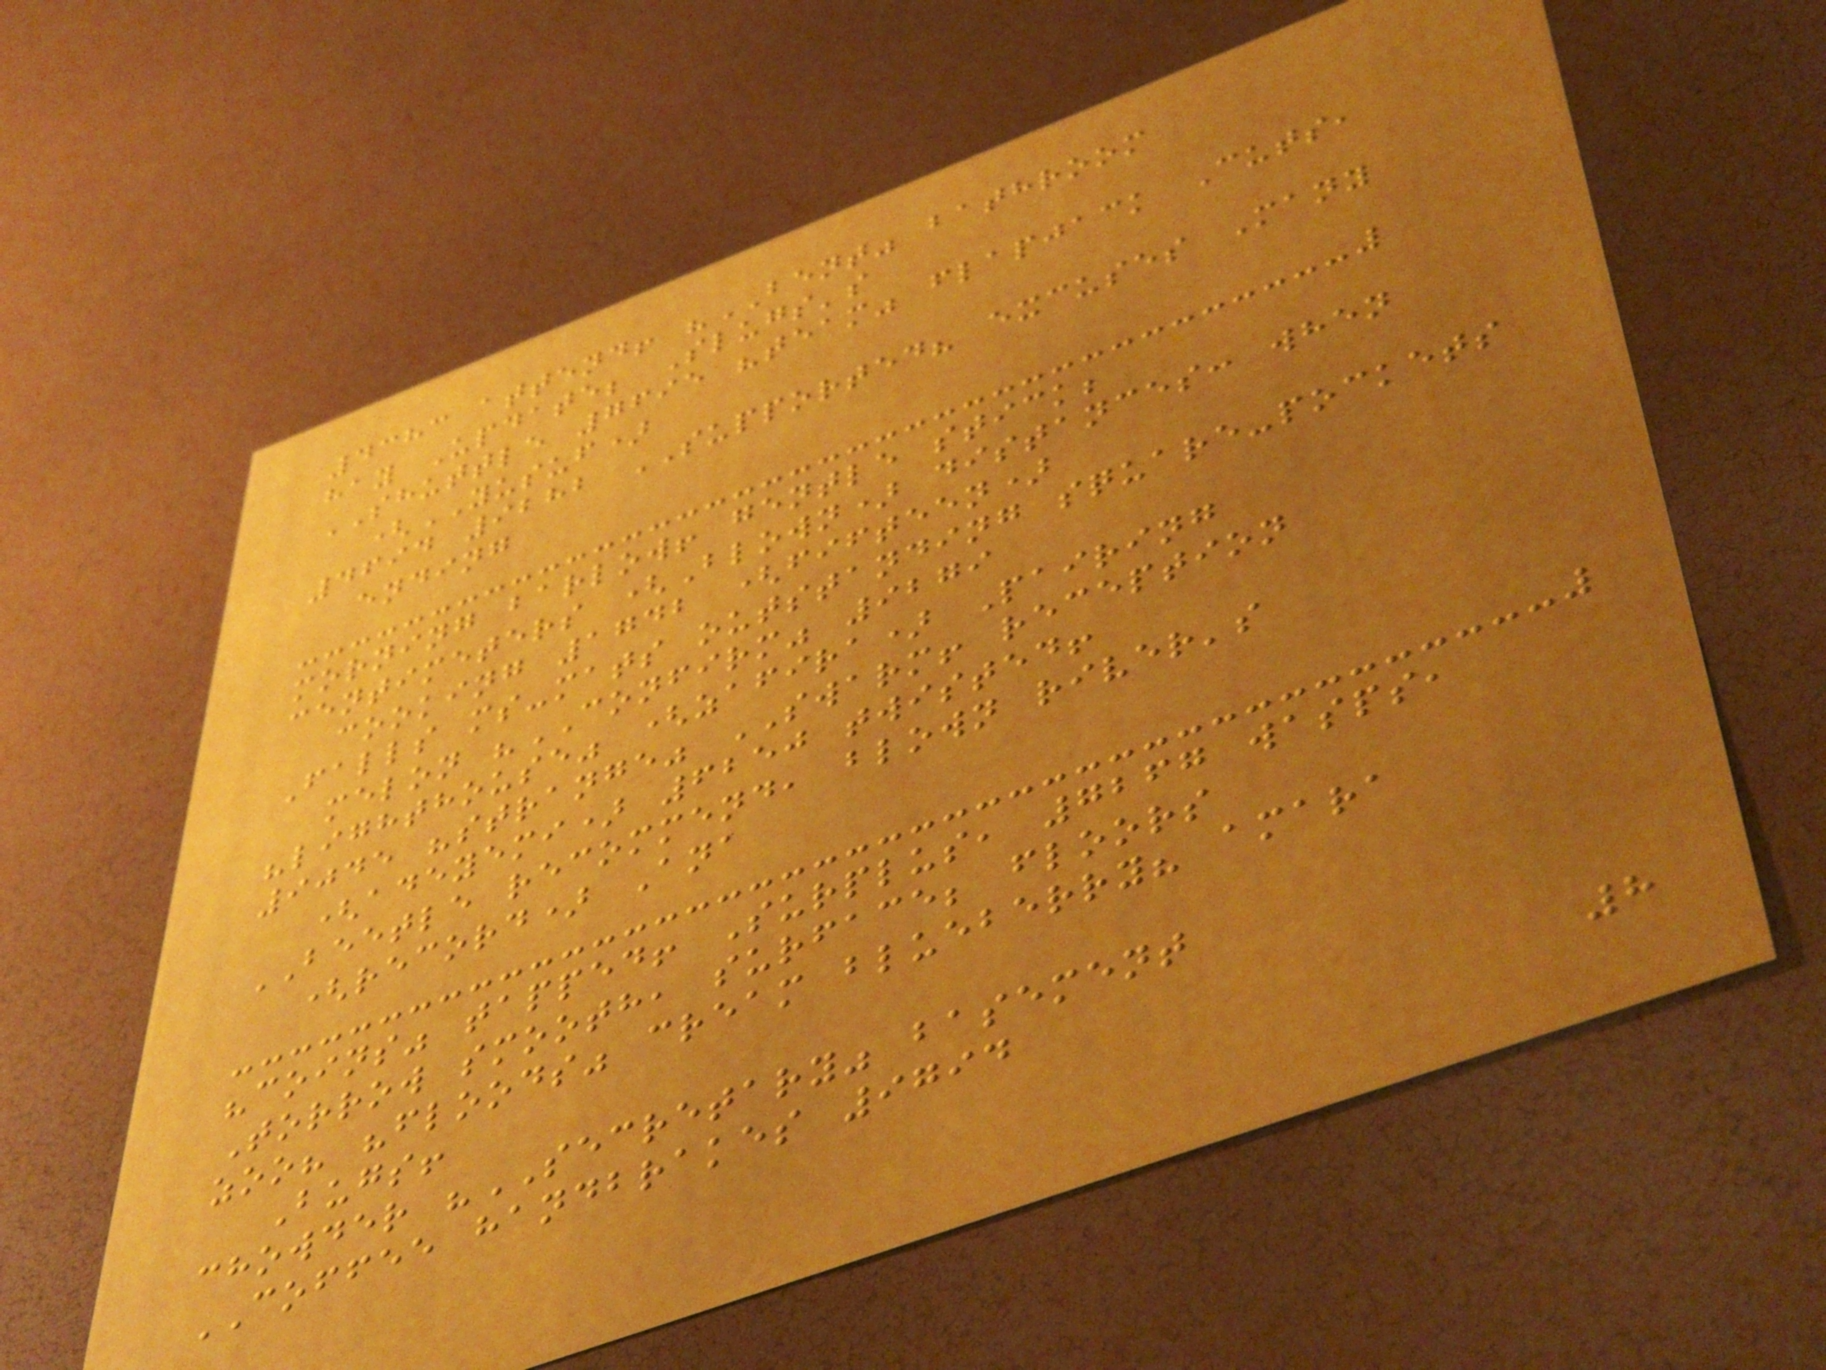4383 attend! "BENT" bathroom
hay Update; Slugs's
SHUTTLE 7695 "team" flapjack Cuts,
(YUSUF)
4694 9282 SUPPORTED? excuses Many
ending
morning barlow! gentle stick;
centimeters (Blown) distances: when
cooking 1742 (fifteen)
Falls ms-mats outstanding square-pockets
melon "CONFIRM" 9279
"lighthouse" (zafira) Pairing
9045 "strange" SWARM! reception
(adeyemi) 6250 twisted!
BEETLE recommend, blown river's
(record) Ana
"coins" tapped! Surplus, 7267 wasps,
Torrow smooth, surface; floors
zoo? "floods" cream blueberry? amara
Bugs!
chowder "SECRETARY" basement
COFFEE handbrakes 9794
8
